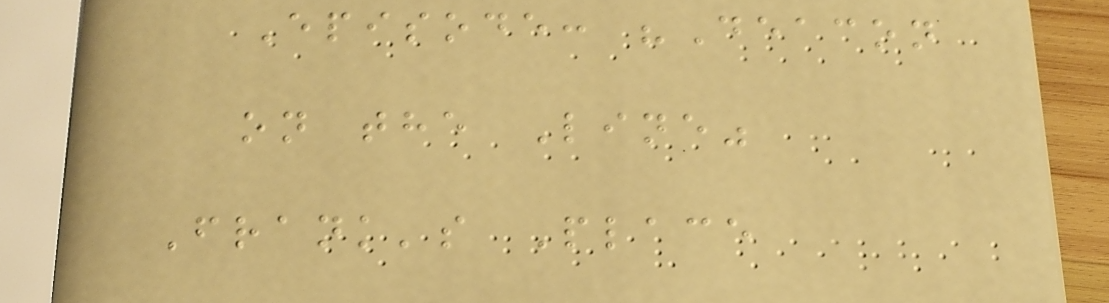Episode: "Deacon
on the Line"
Frank's Place
